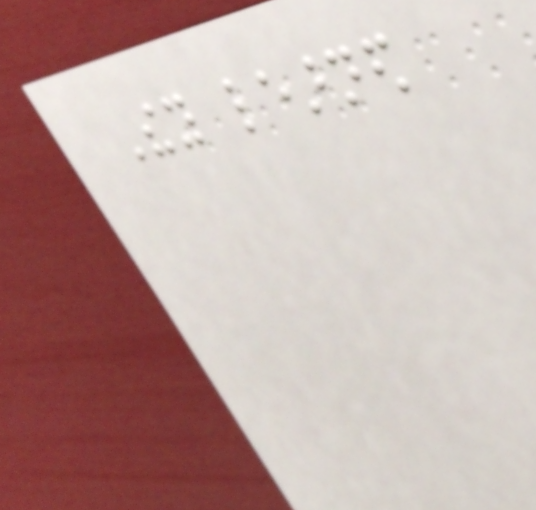They learned
